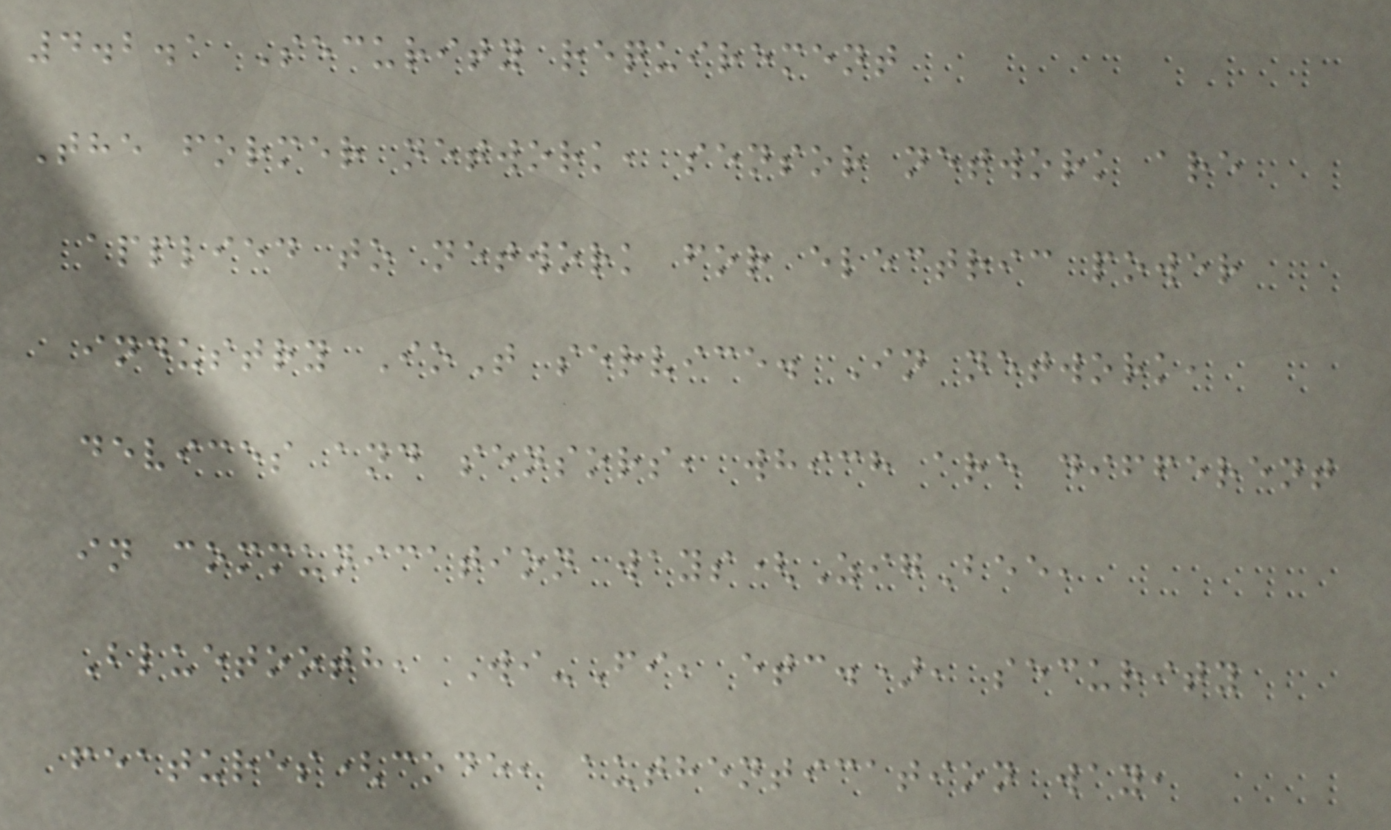4.2.1 Security requirement
The former network, sensor network are
applied to network for electric power
industry IoT service. In network,
devices and sensors, which are different
in communication ways(ZigBee,
Bluetooth, Wi-Fi, etc.), security
features(code, authentication way,
